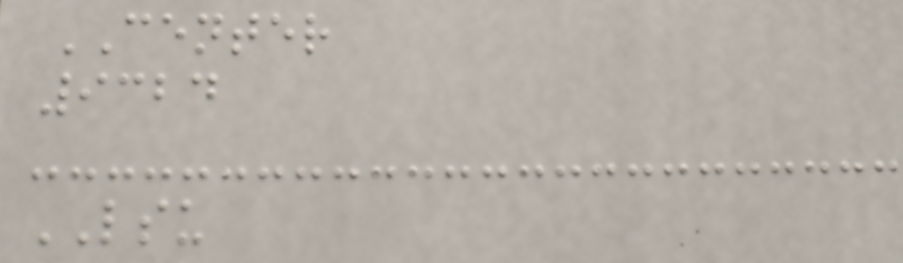CENTER
9324
LSU
